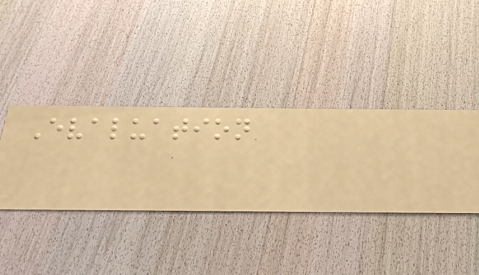Evaluation
